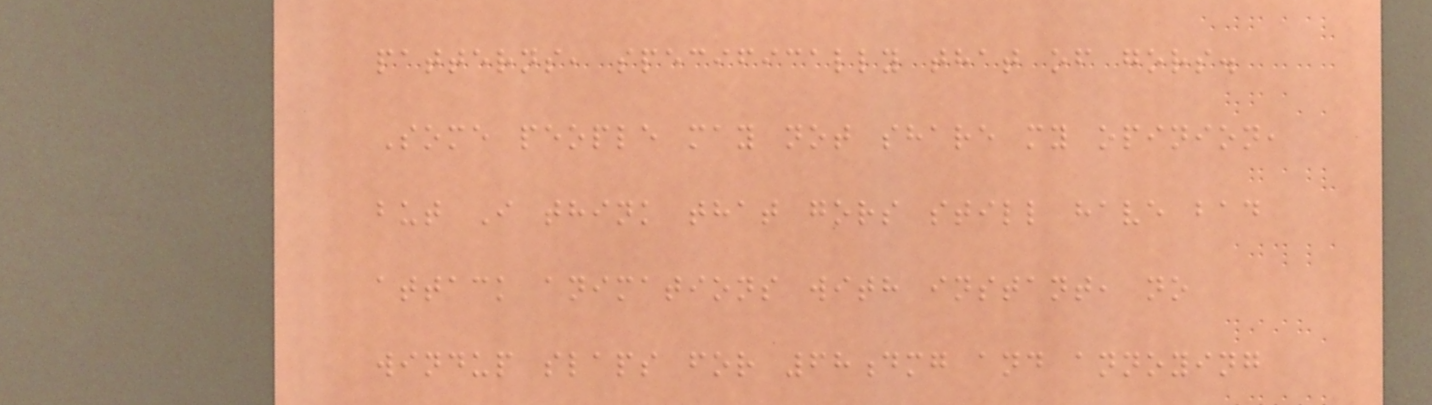patterns, specifically that of gors.
Some people may not share my opinion,
but I think that gors still have bad
attack animations with instant, no
windup slaps for 68dmg and annoying
